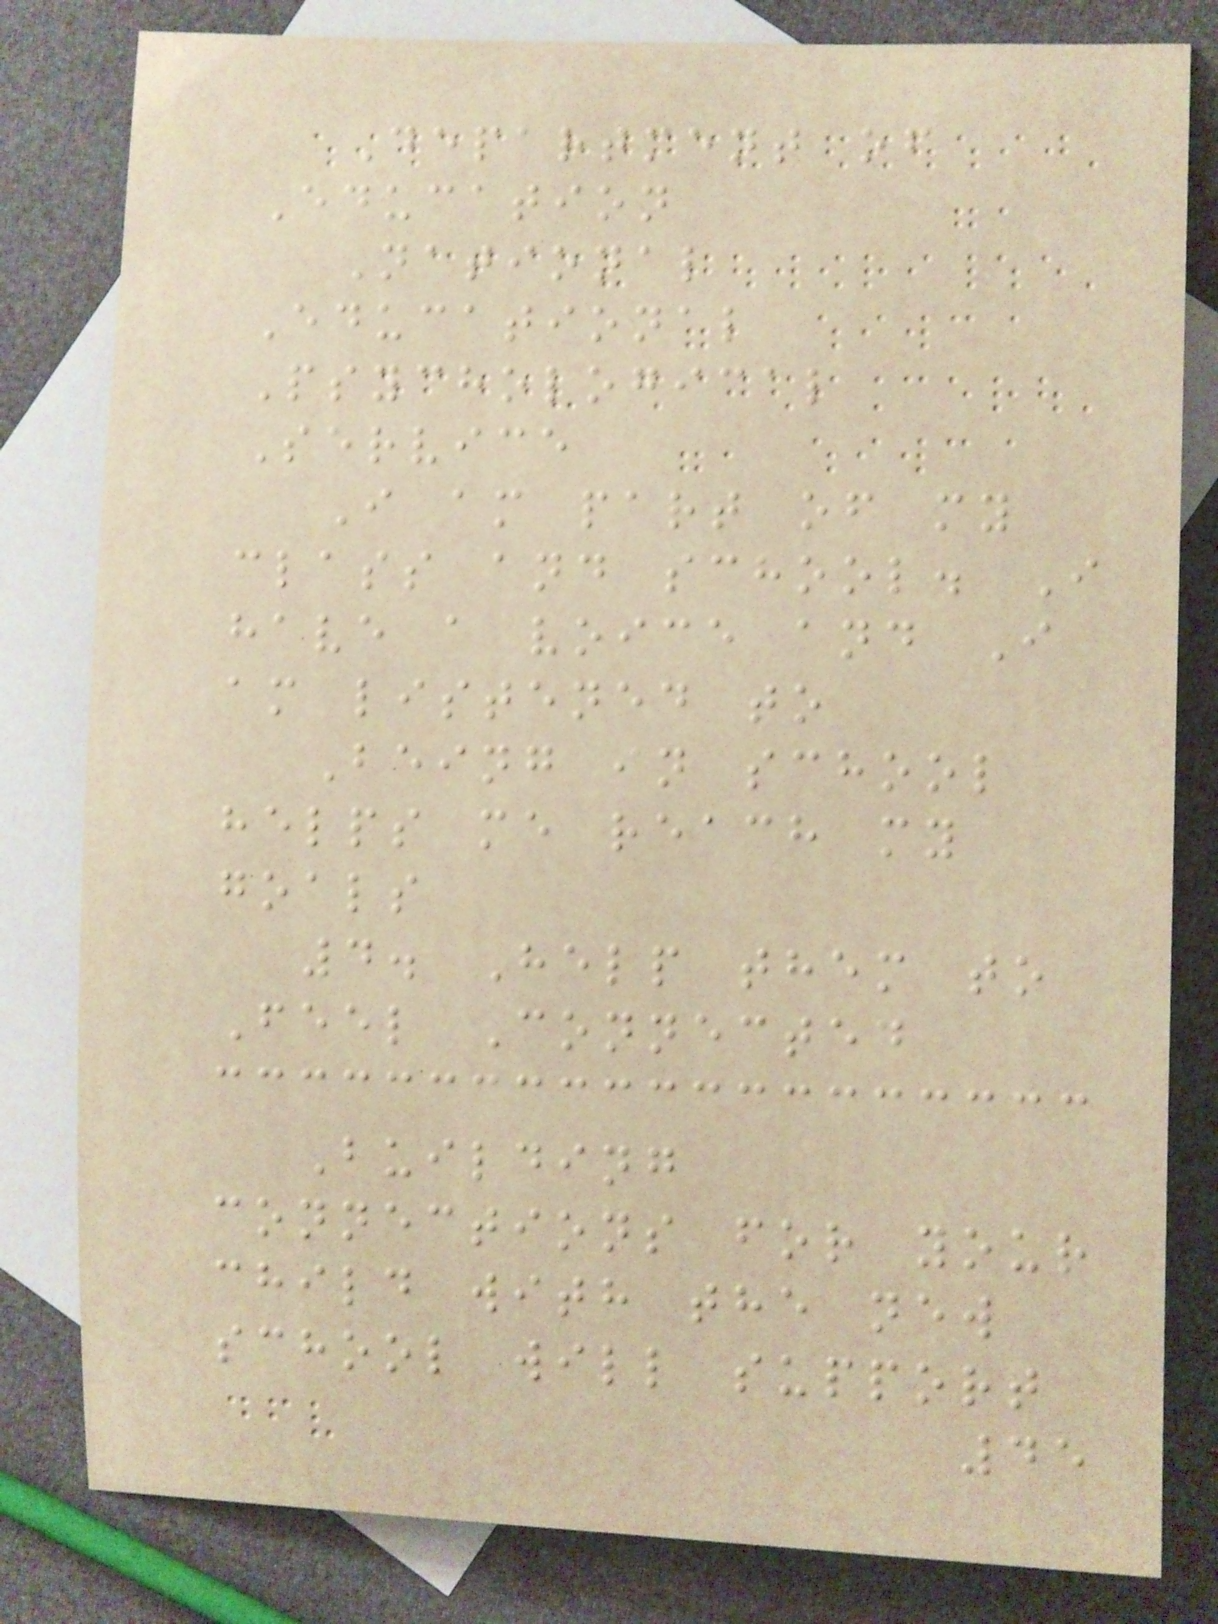Department of
Education
National
Educational
Psychological
Service
I am part of my
class and school. I
have a voice and I
am listened to
Being in school
helps me reach my
goals
4. Help them to
Feel Connected
Building
connections for your
child with the new
school will support
45
